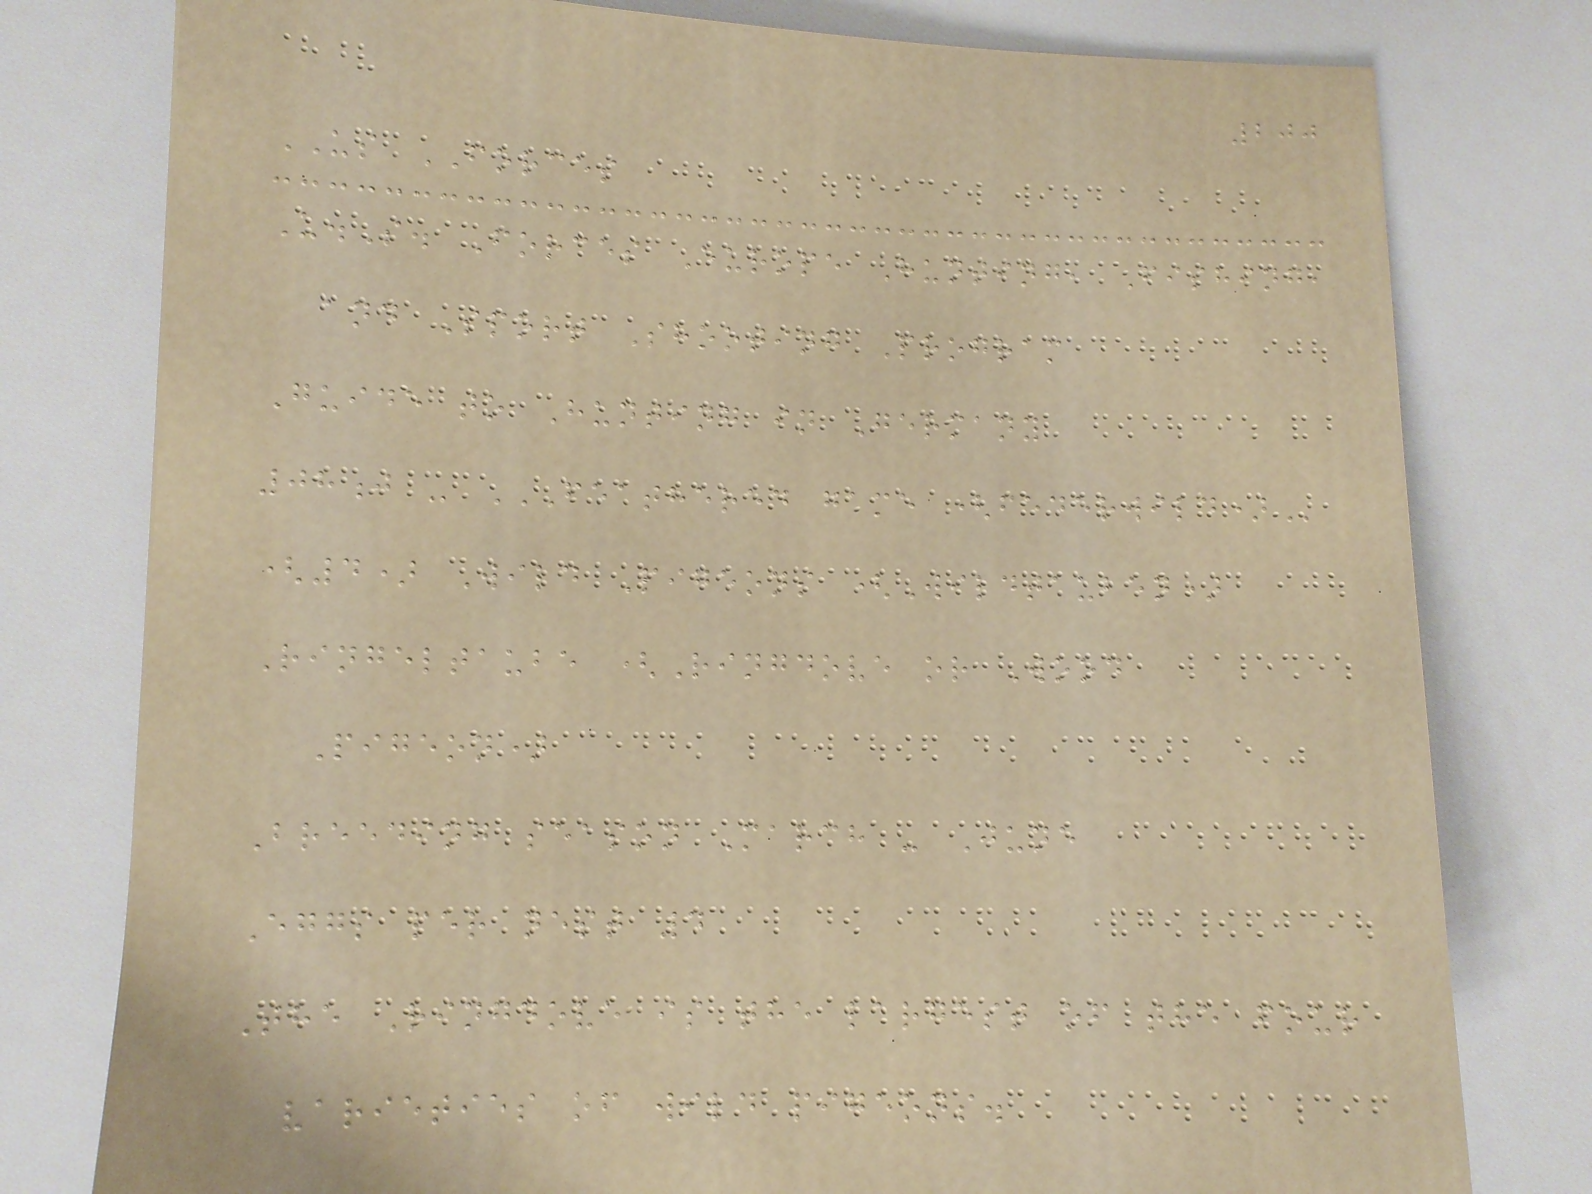200
US FORCES
U.S. Forces Europe Hunting, Fishing,
and Sport Shooting Program
Guide to Hunting in Germany
08j - FEATHERED GAME (FEDERWILD)
(4) Wild Pigeons (Wildtauben)
Ringeltaube (Ringdove or Wood
Pigeon)
Breeding season March - June
Eggs per nest 4
The Ringdove is the largest of the four
varieties of wild pigeons.
